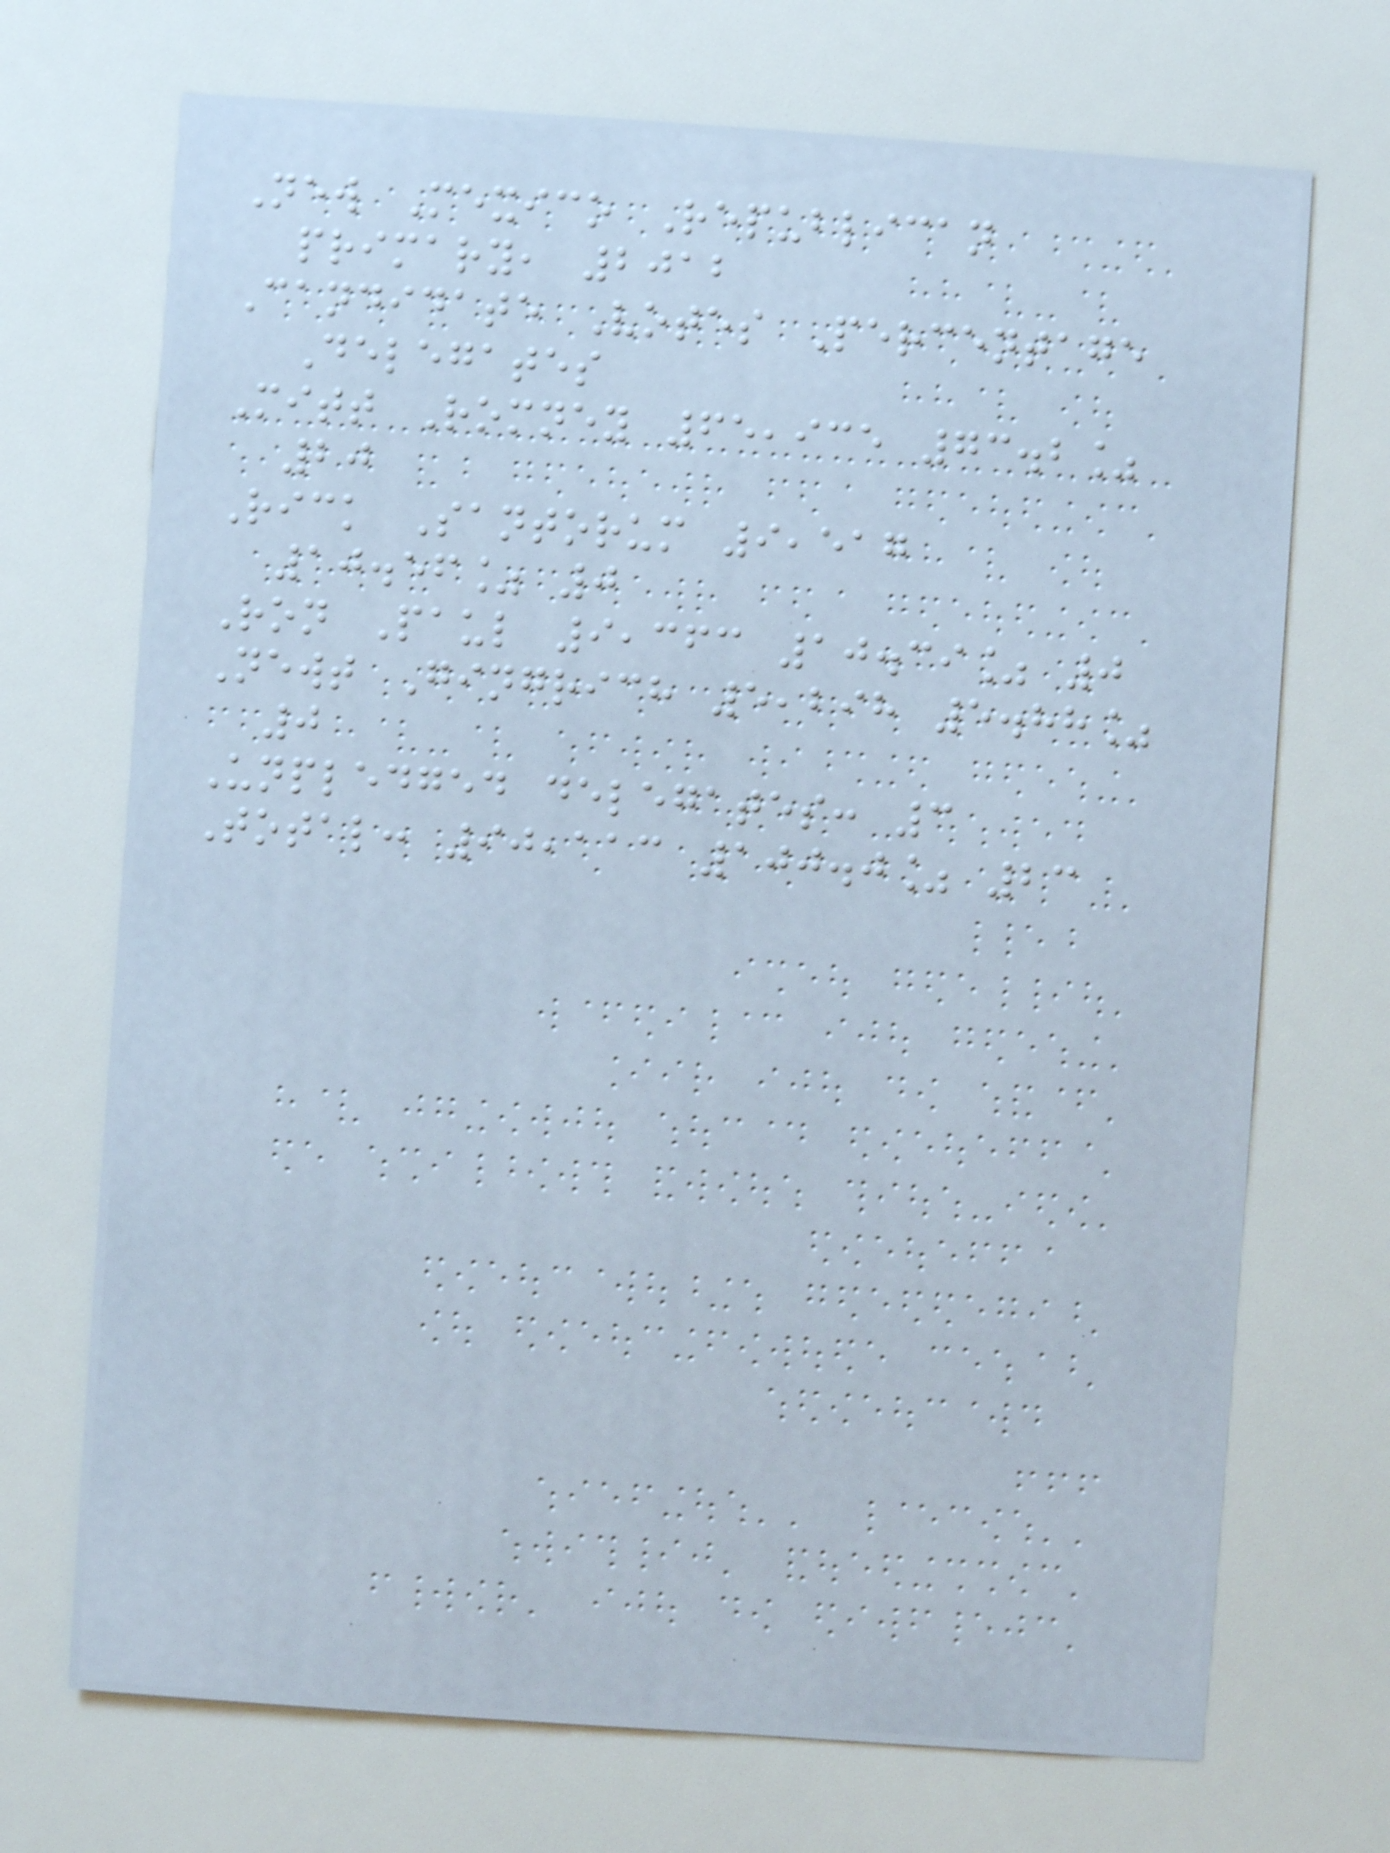New Mexico Republican
primary, 2012
Candidate Votes Percentage
Delegates
Mitt Romney 65,935 73.2%
20
Rick Santorum 9,517
10.56% 0
Ron Paul 9,363 10.39% 0
Newt Gingrich 5,298 5.88%
0
Unpledged delegates: 3
Total: 90,113 100.0% 23
